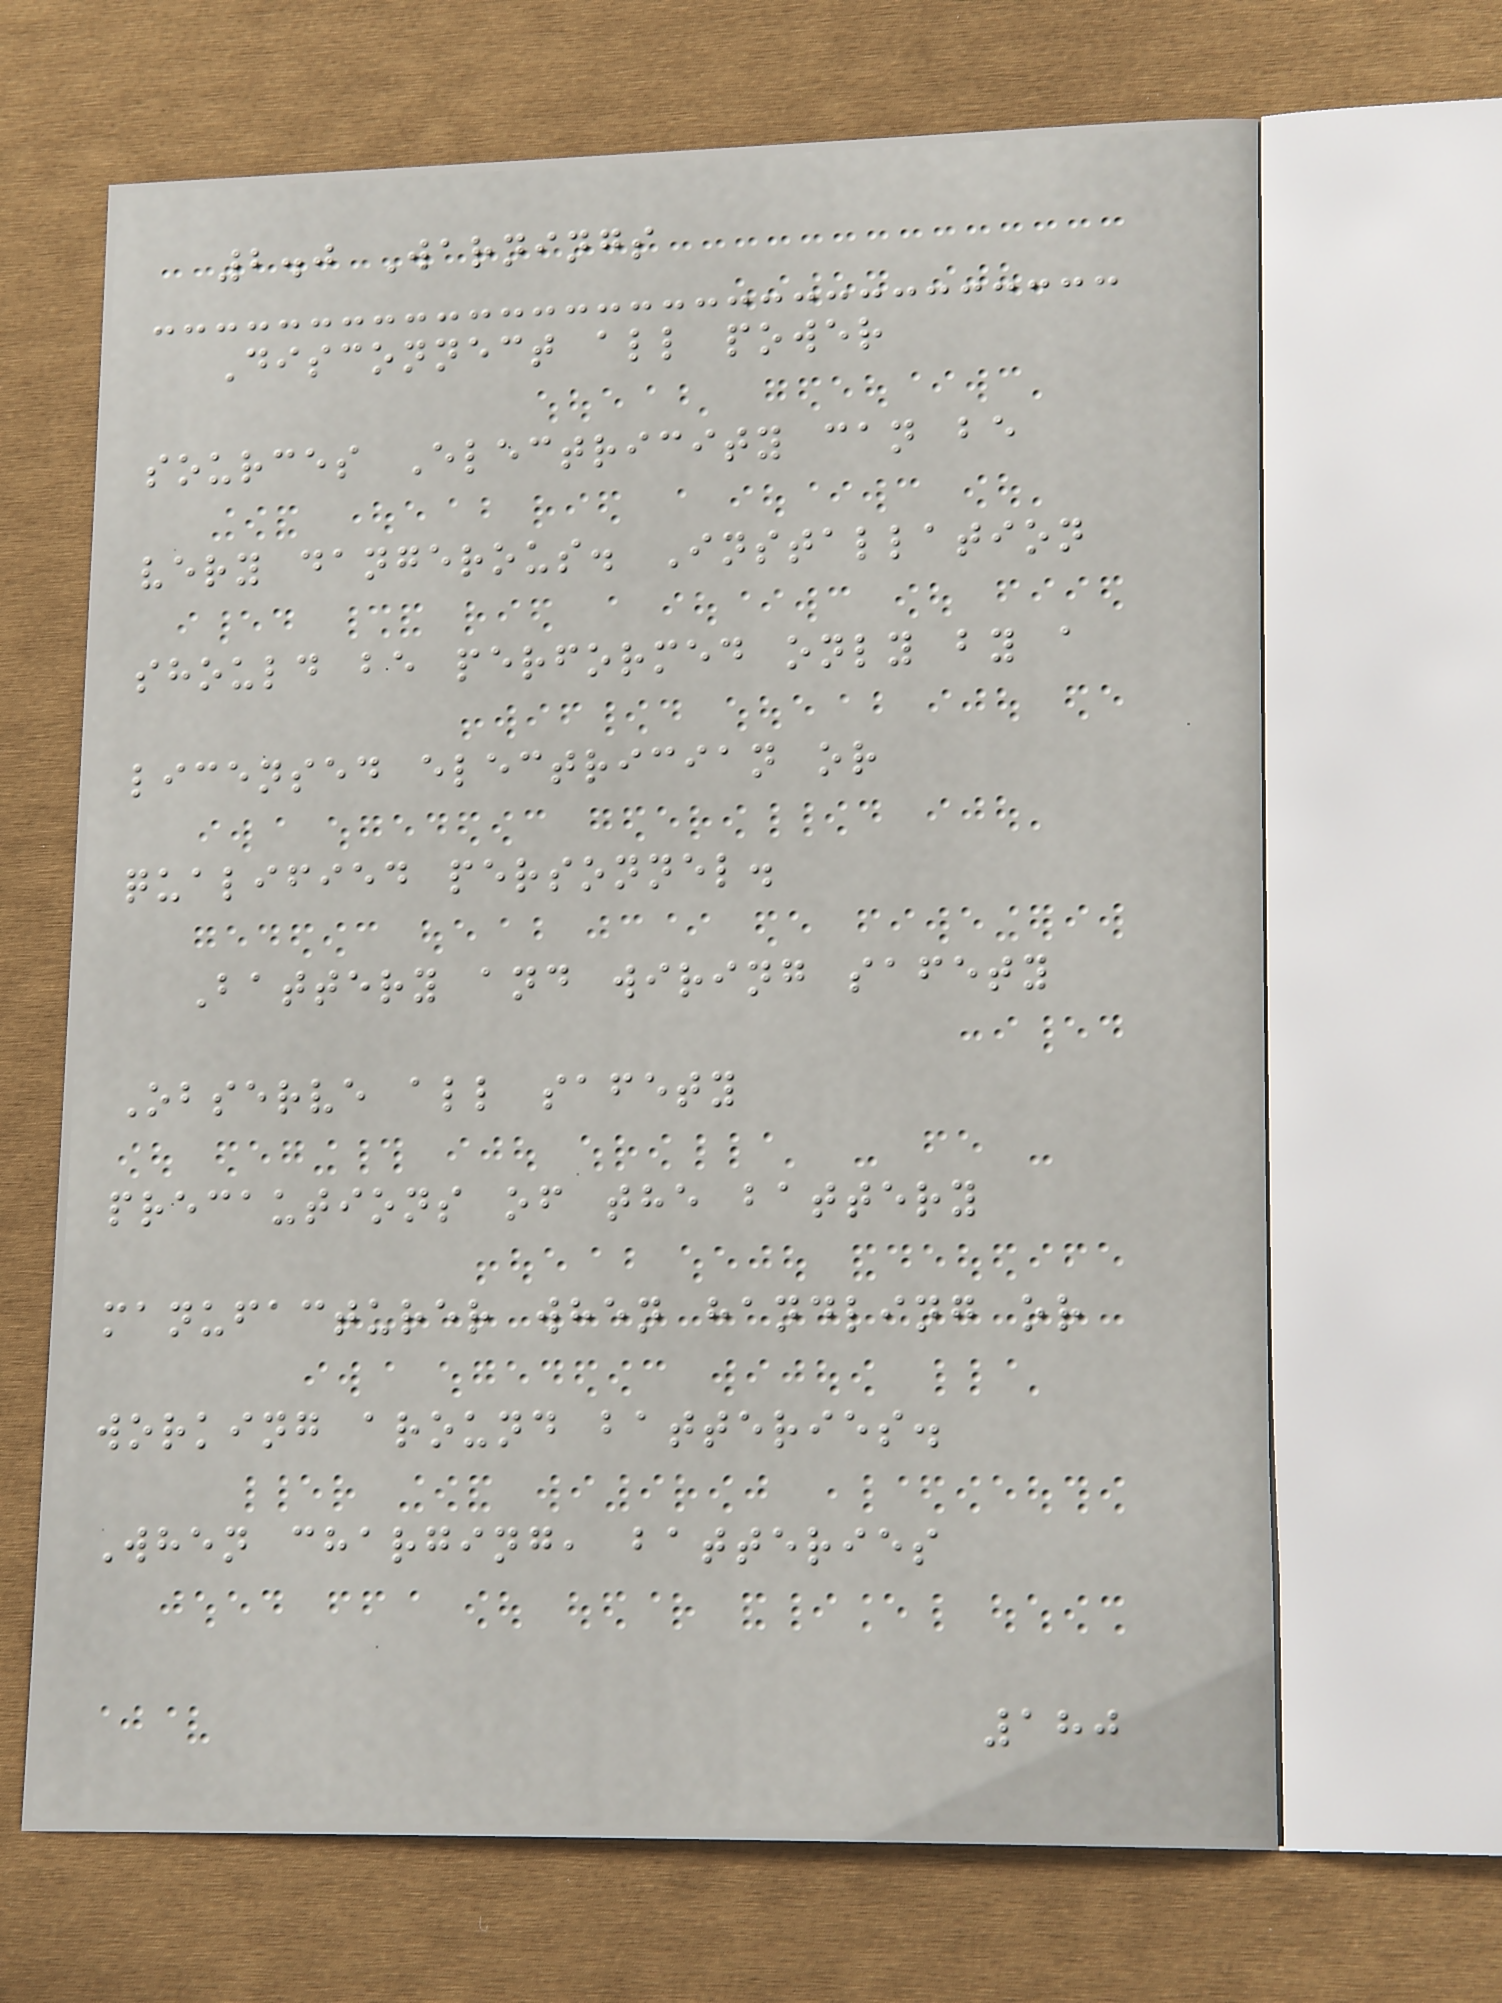2.0 Warnings
Disconnect all power
sources Electricity can be
very dangerous. Installation
should be performed only by a
licensed electrician or
qualified personnel.
Battery and wiring safety
Observe all safety
precautions of the battery
manufacturer when handling or
working around batteries.
When charging, batteries
180
